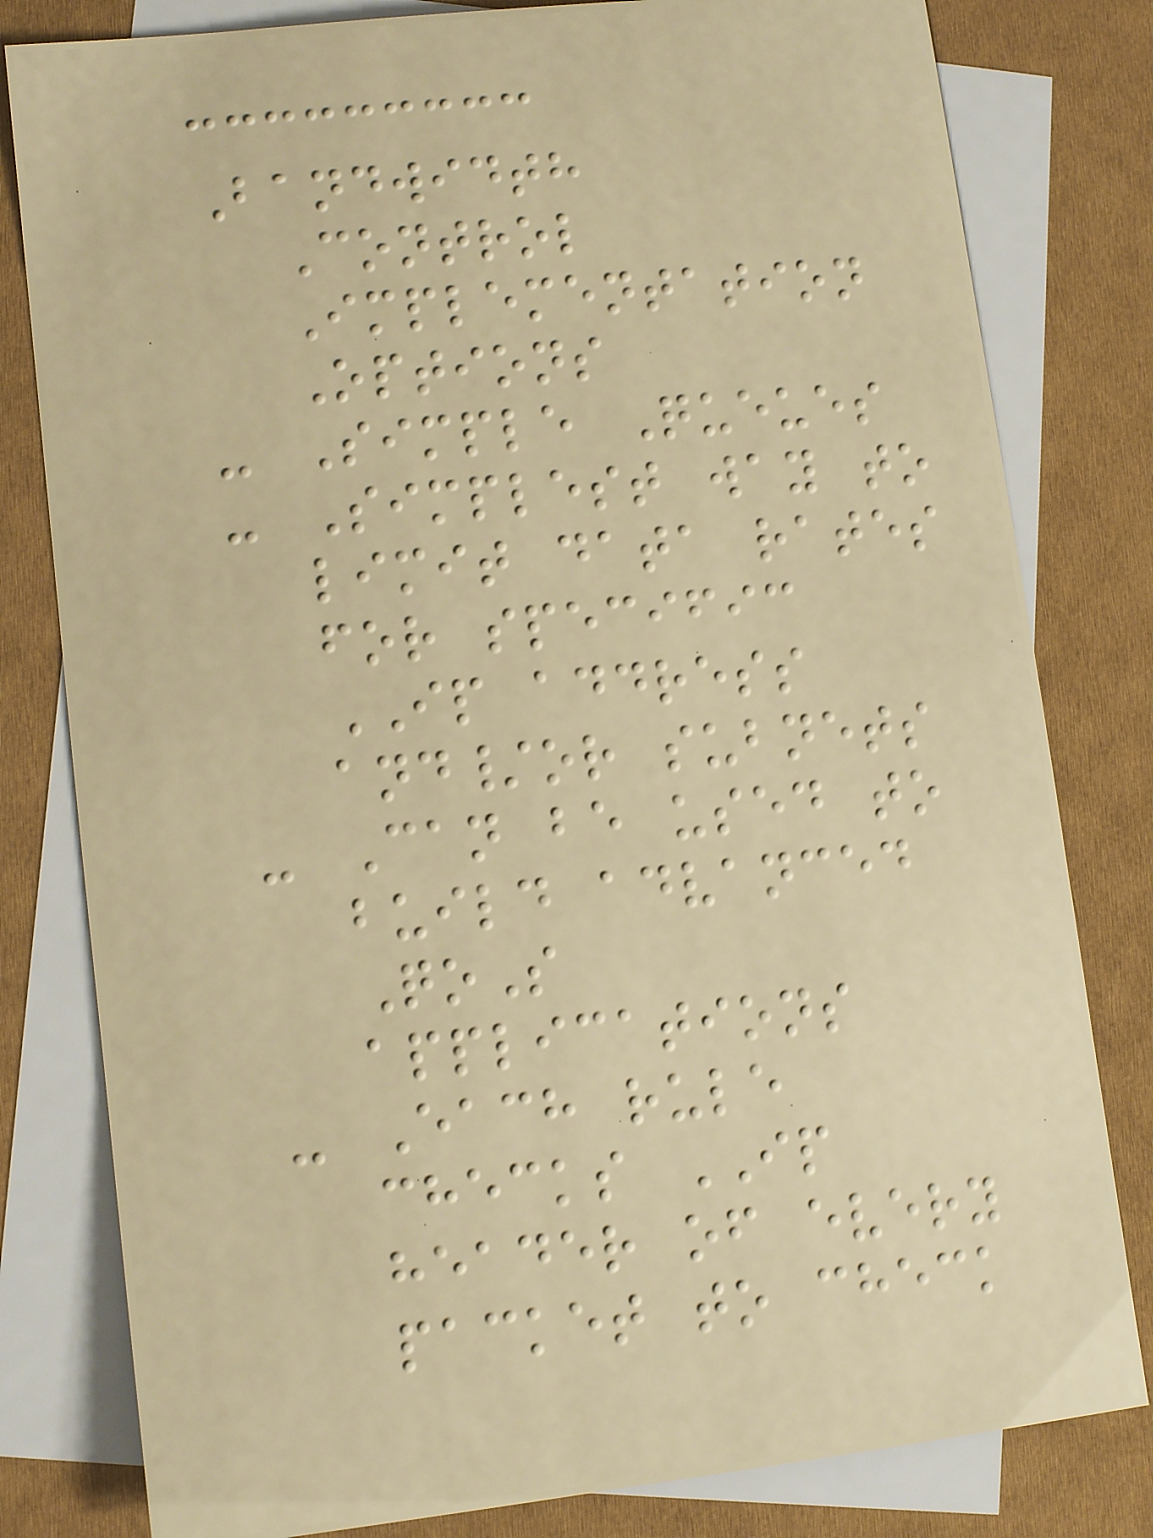Bandwidth
Control
Implementation
Options
- Simple Queues
- Simplest way to
limit data rates
for specific
IP address
and/or subnets
- Can be used to
build advanced
QoS
applications
- Each rule
checks IP
header of every
packet to check
